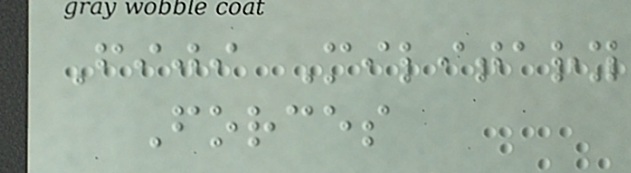Fiji Military
Forces
